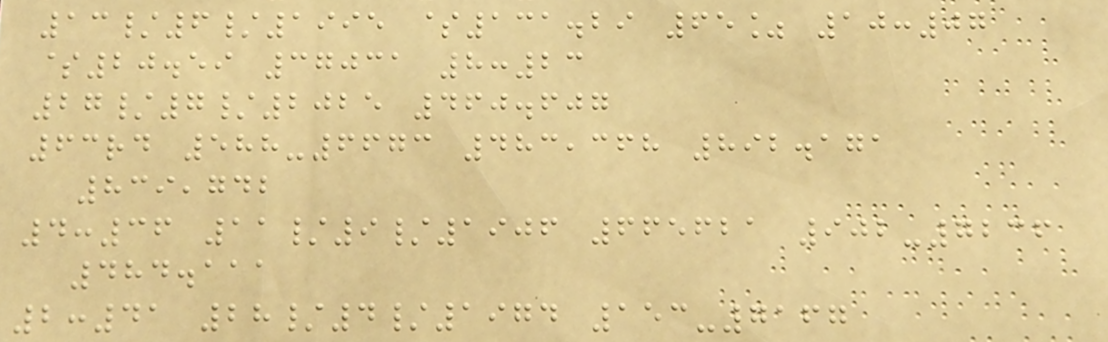13/6/1995 $131.29 65% 10:07
$20.59 37031 8:23
27/7/2025 460.607
63rd 588-6673 483,368 892.171
839,742
4:36 11/9/1906 665621 902-7236
484.111
2:41 28/4/1974 153-7167
